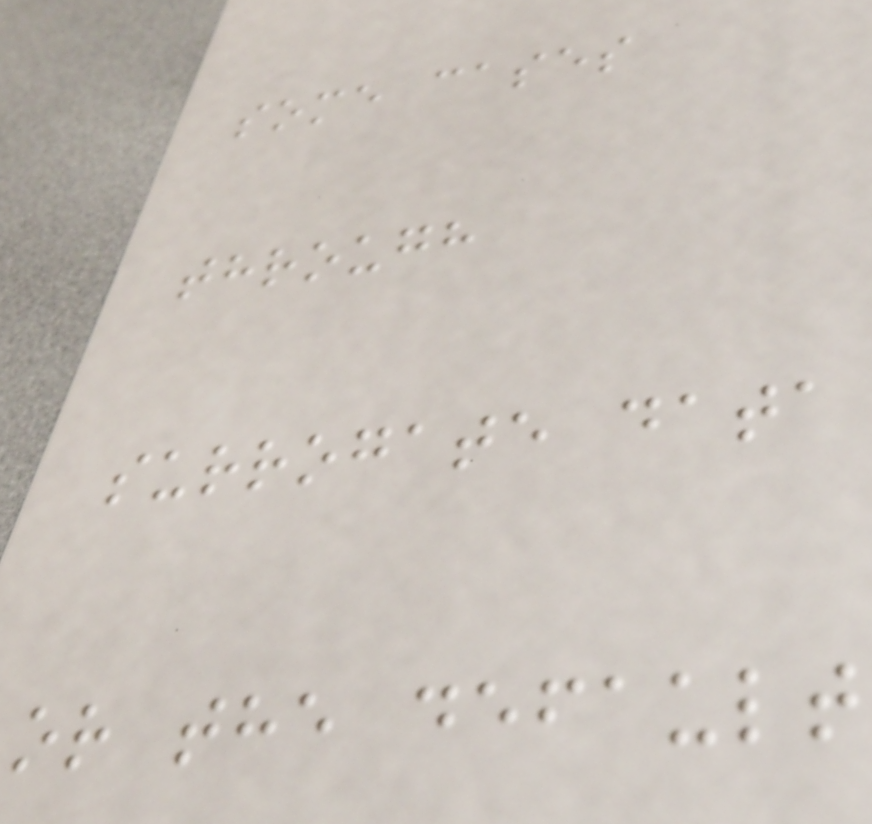some cases
through
surrogate data
or the default
